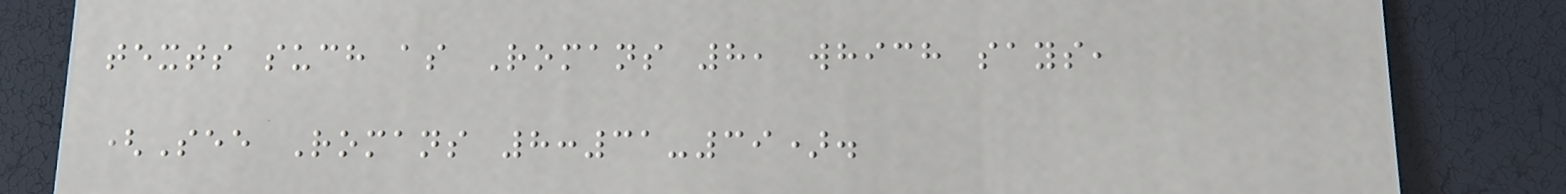texts such as Romans 8, which says,
(See Romans 8:31-39).
